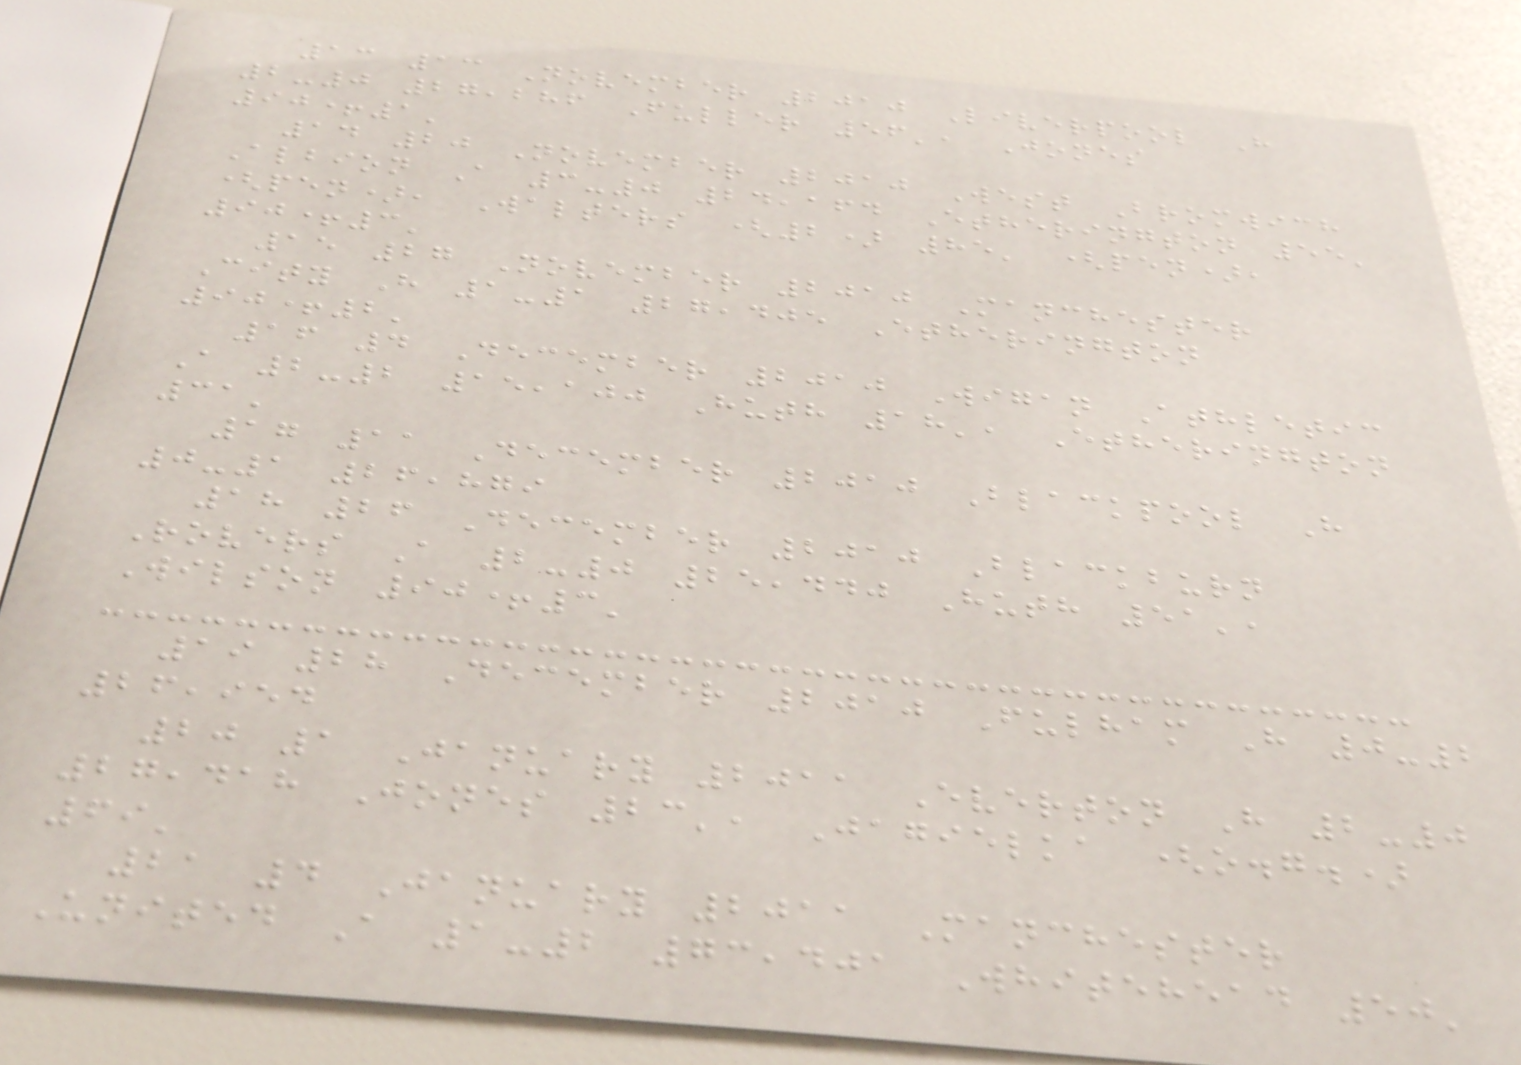13 13 November 2010 Liverpool H
2-0 27,286 Fuller 56', Jones
90+1'
14 20 November 2010 West Bromwich
Albion A 3-0 24,164 Etherington 55'
(pen), Walters (2) 85' (pen),
90+3'
15 27 November 2010 Manchester
City H 1-1 27,405 Etherington
90+2'
16 4 December 2010 Wigan Athletic
A 2-2 15,100 Huth 18', Etherington
31'
17 11 December 2010 Blackpool H
0-1 26,879
18 26 December 2010 Blackburn
Rovers A 2-0 25,440 Huth 51',
Wilson 90+3'
19 28 December 2010 Fulham H 0-2
26,954
20 1 January 2011 Everton H 2-0
27,418 Jones 23', Jagielka (o.g.)
69'
21 4 January 2011 Manchester
United A 1-2 73,401 Whitehead 50'
